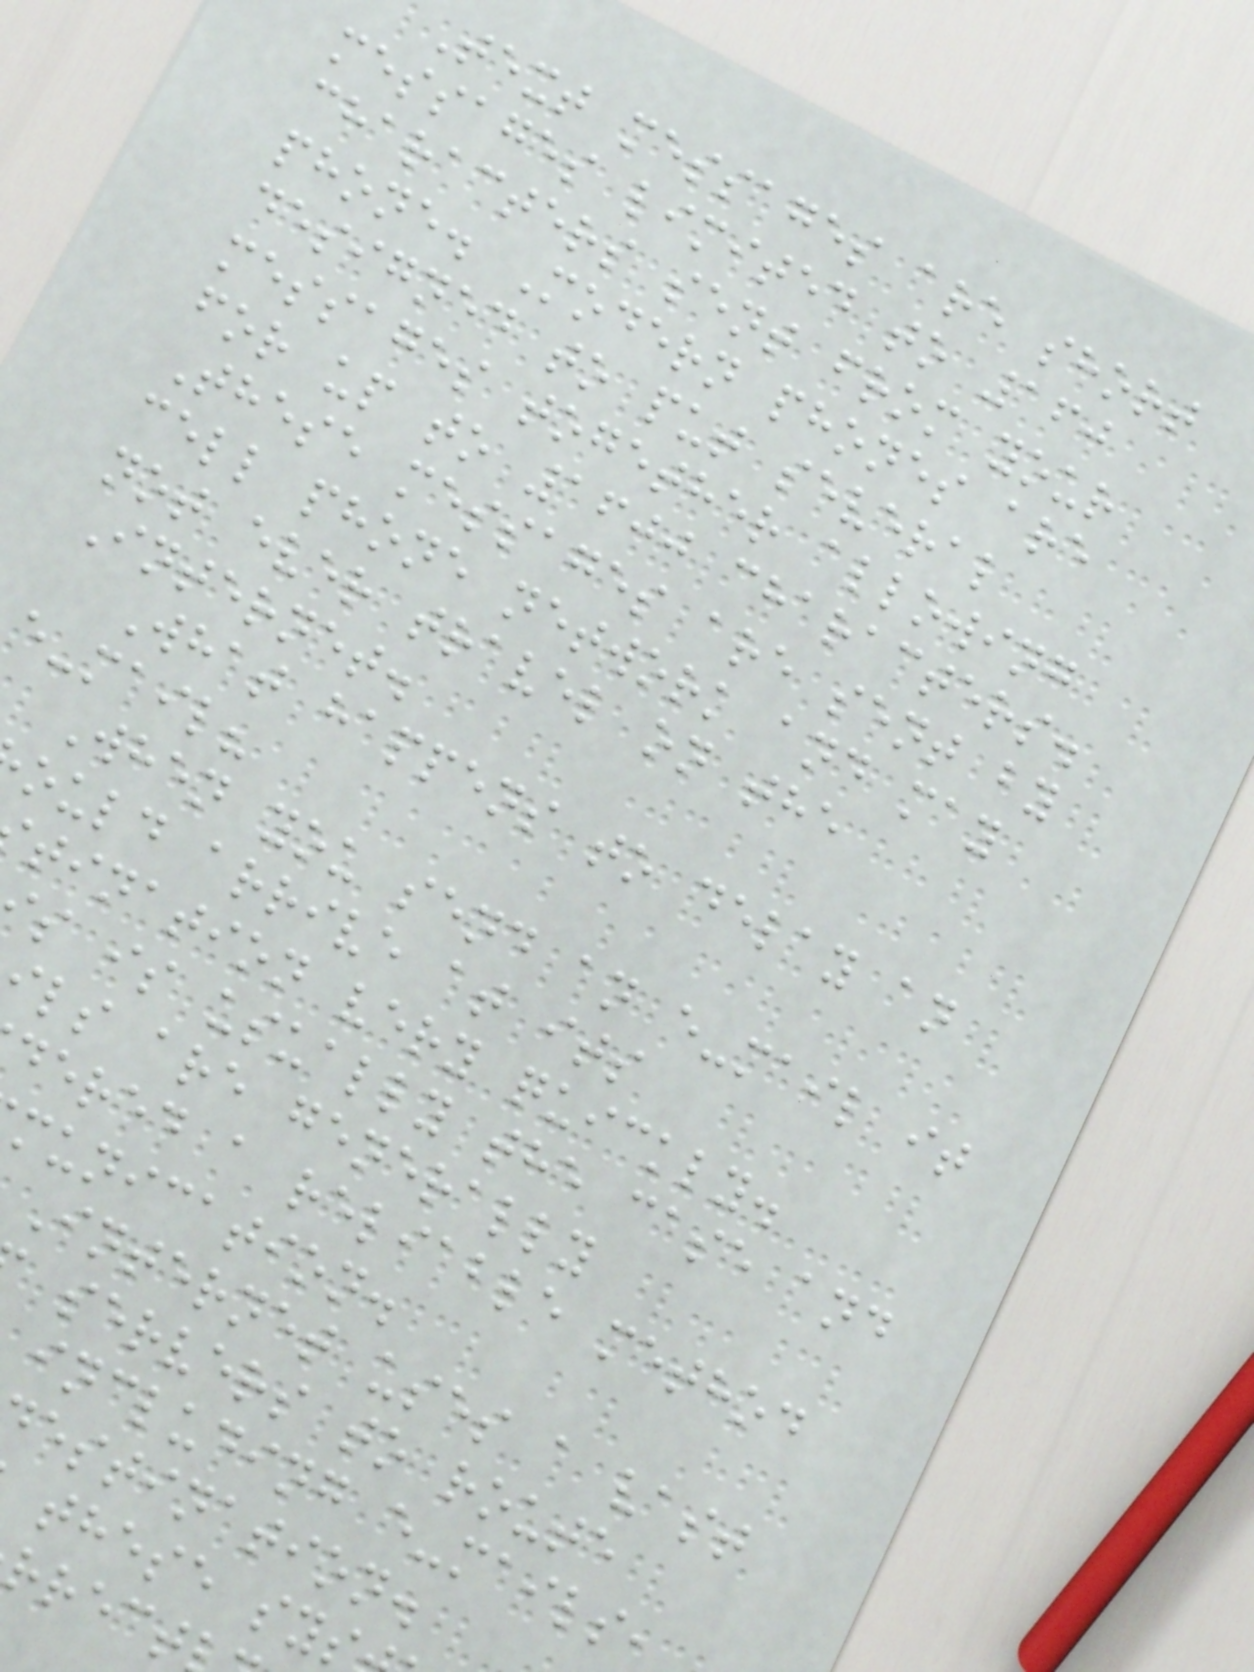Text messages are short
messages limited to 160
characters sent from your
phone. Modern phones are
designed to put several
messages together allowing
for up to 1600 characters.
These messages are sent by
cell phone network and may
not ever travel on the
Internet.
What happens to delay an
e-mail?
When you send an e-mail it
ould arrive at its
tination very quickly.
s is usually the case and
ils are generally
dered a reliable method
munication.
Internet uses a vast
servers to route
including e-mails,
estination.
these sy
